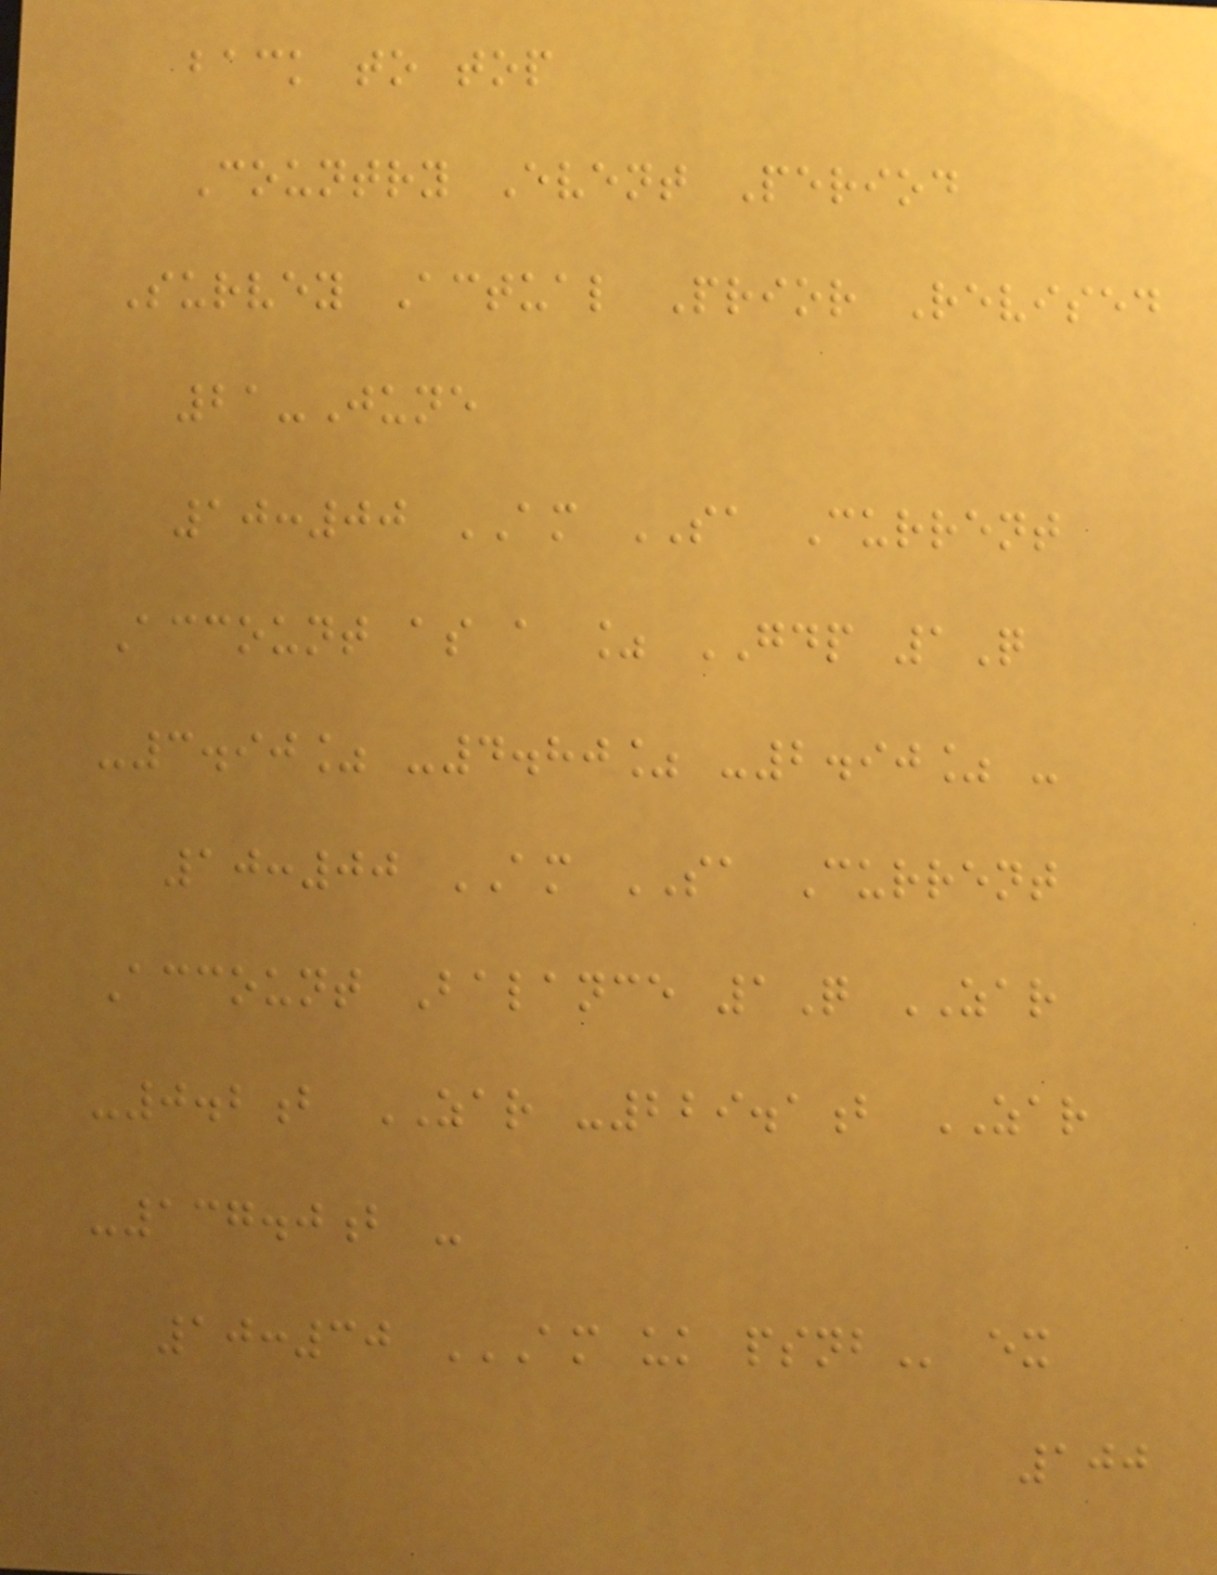back to top
Country Event Period
Survey Actual Prior Revised
21-June
10:00 AM SA Current
Account as a % GDP 1Q
-3.90% -4.80% -2.90% -
10:00 AM SA Current
Account Balance 1Q ZAR
-0.2b ZAR -229.1b ZAR
-137.0b -
10:30 AM UK PSNB ex
100
